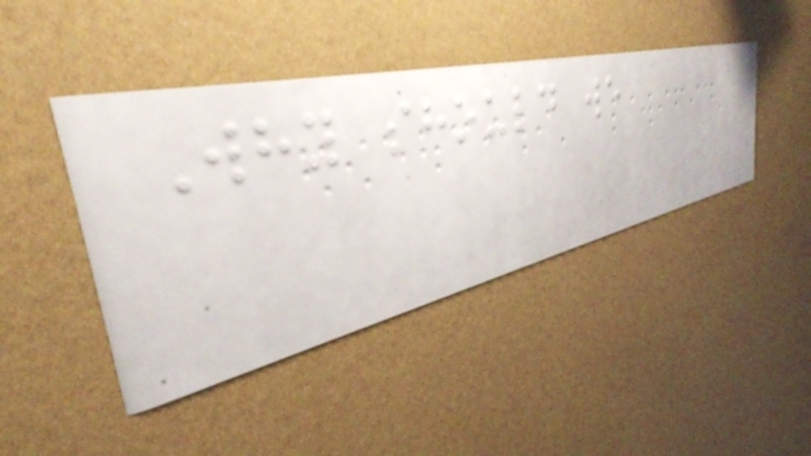Why should we
